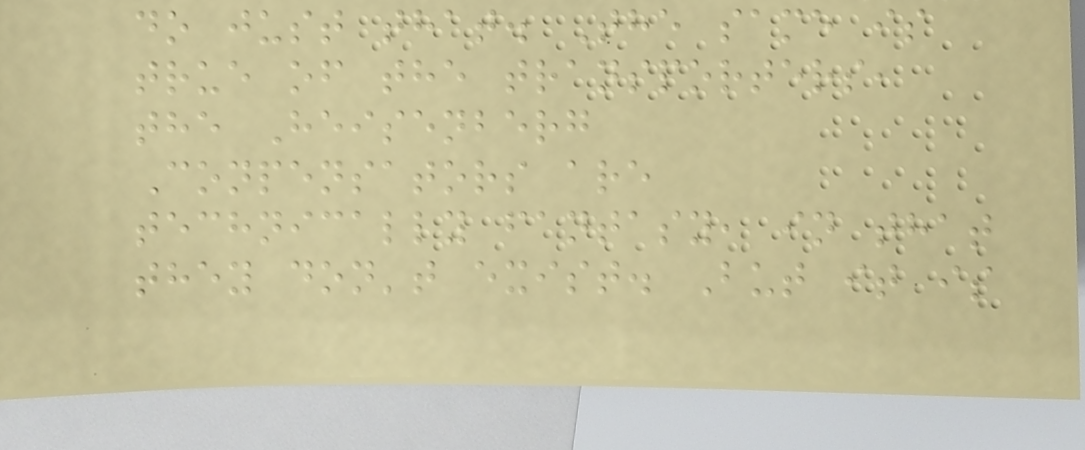do just that. The same is
true of the transporters,
the Heisenberg
Conpensators are
technically fantasy, in that
they don't exist. But it is
